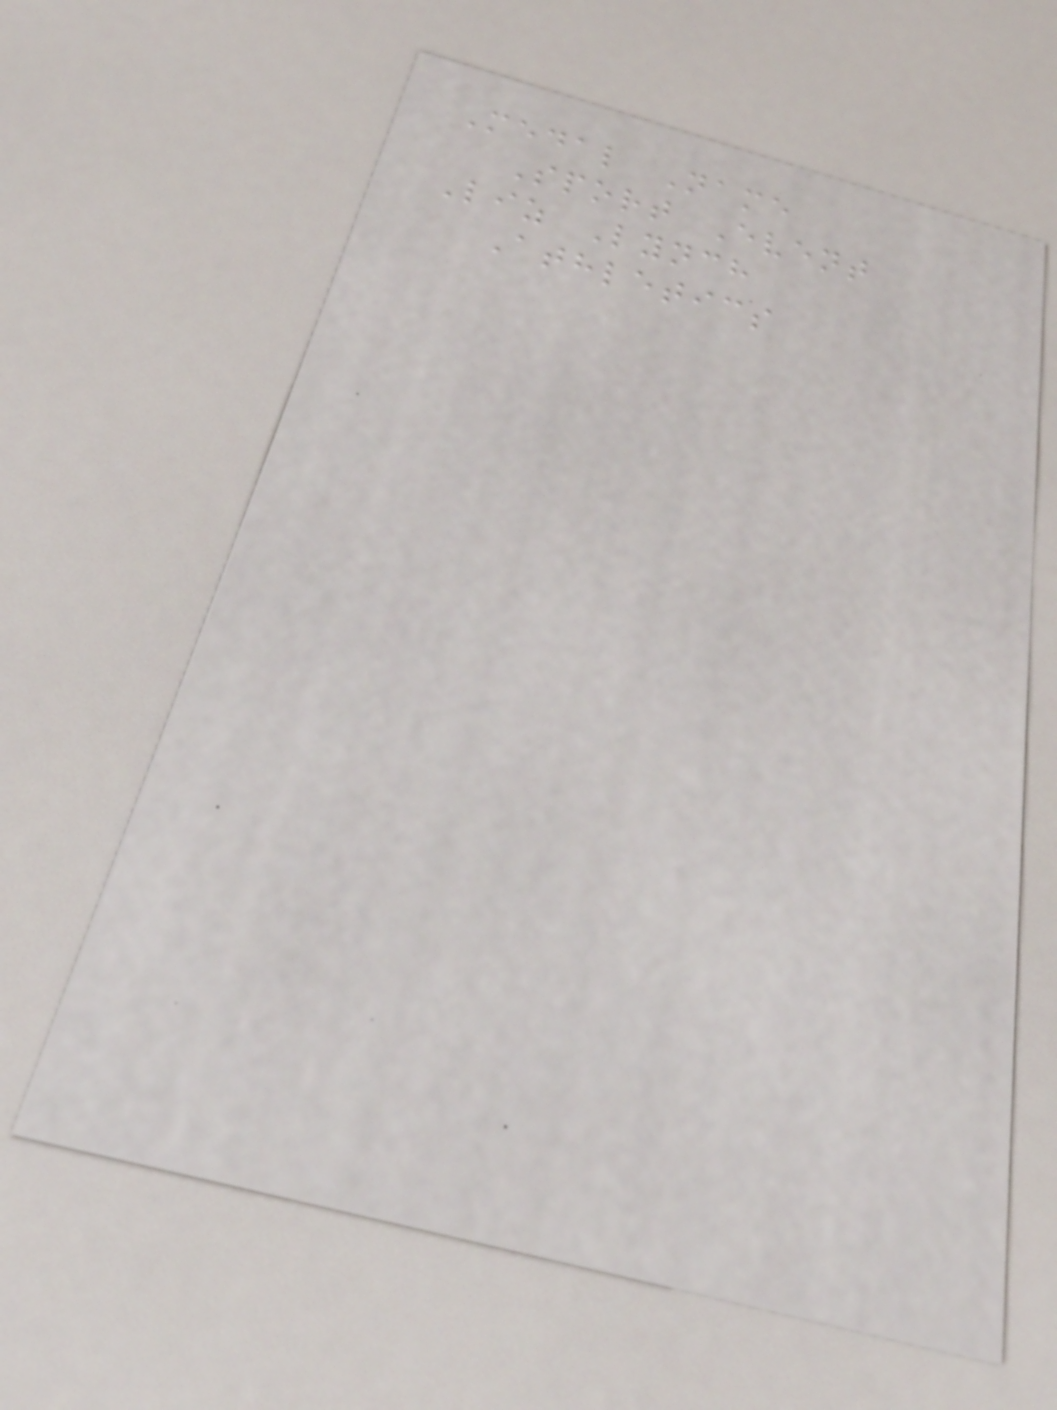Medal Name
Sport Event
Liz Lynch
Athletics
